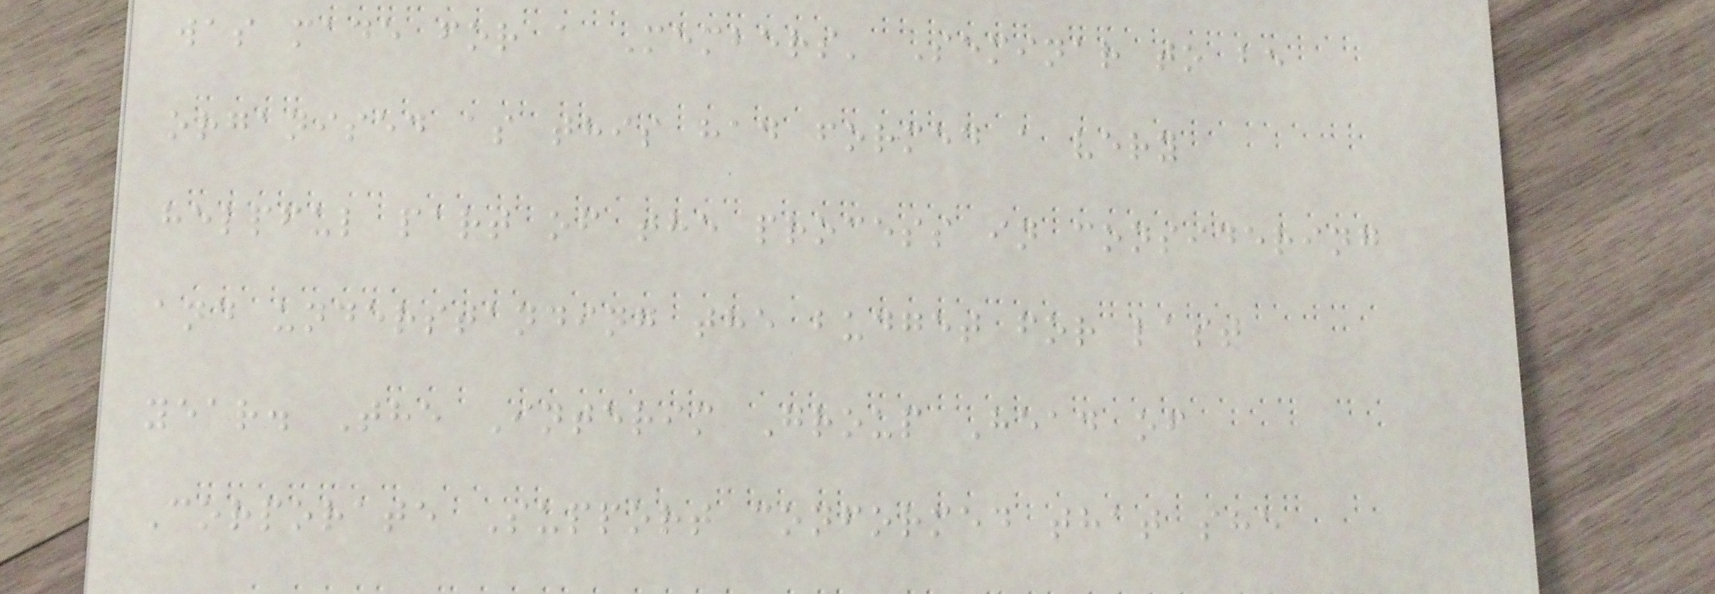was made for a Members' Seminar to be
organised as this had formed a very
helpful part of the process in considering
and understanding the budget for last
year. The Interim Group Head of
Corporate Support conformed that she
